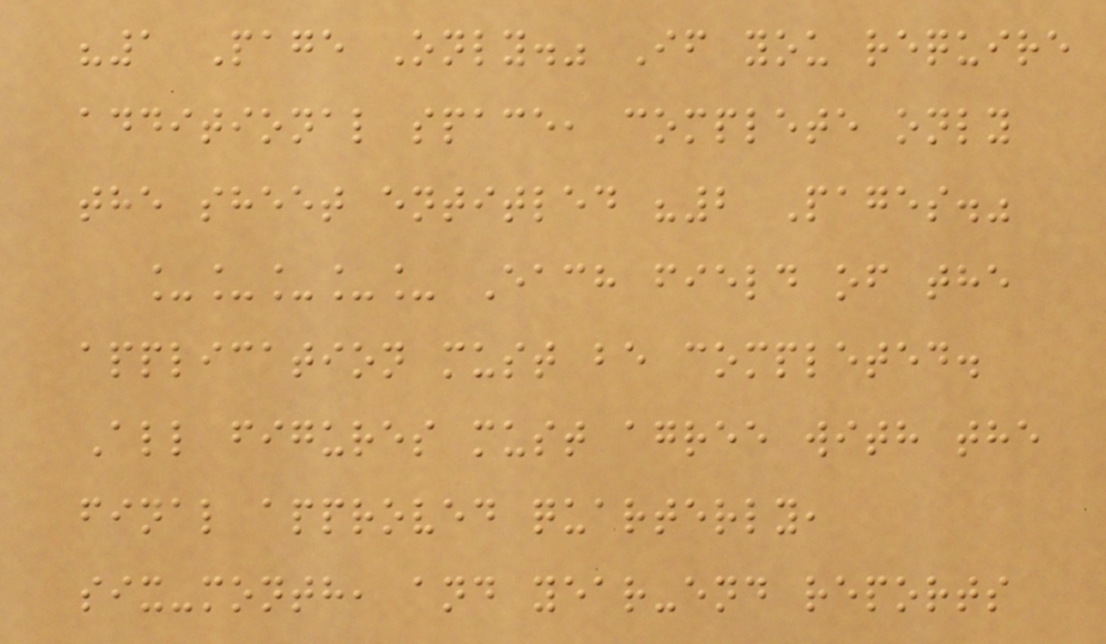"1 Page Only." If you require
additional space, complete only
the sheet entitled "2 Pages."
_____ Each field of the
application must be completed.
All figures must agree with the
final approved quarterly,
six-month, and year-end reports
